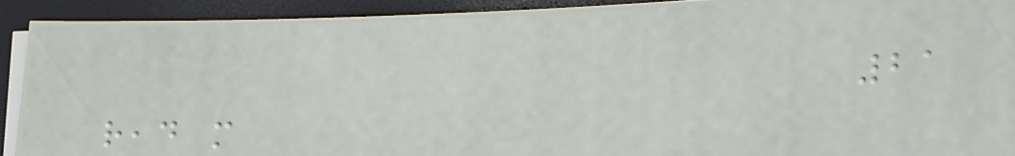21
read more
